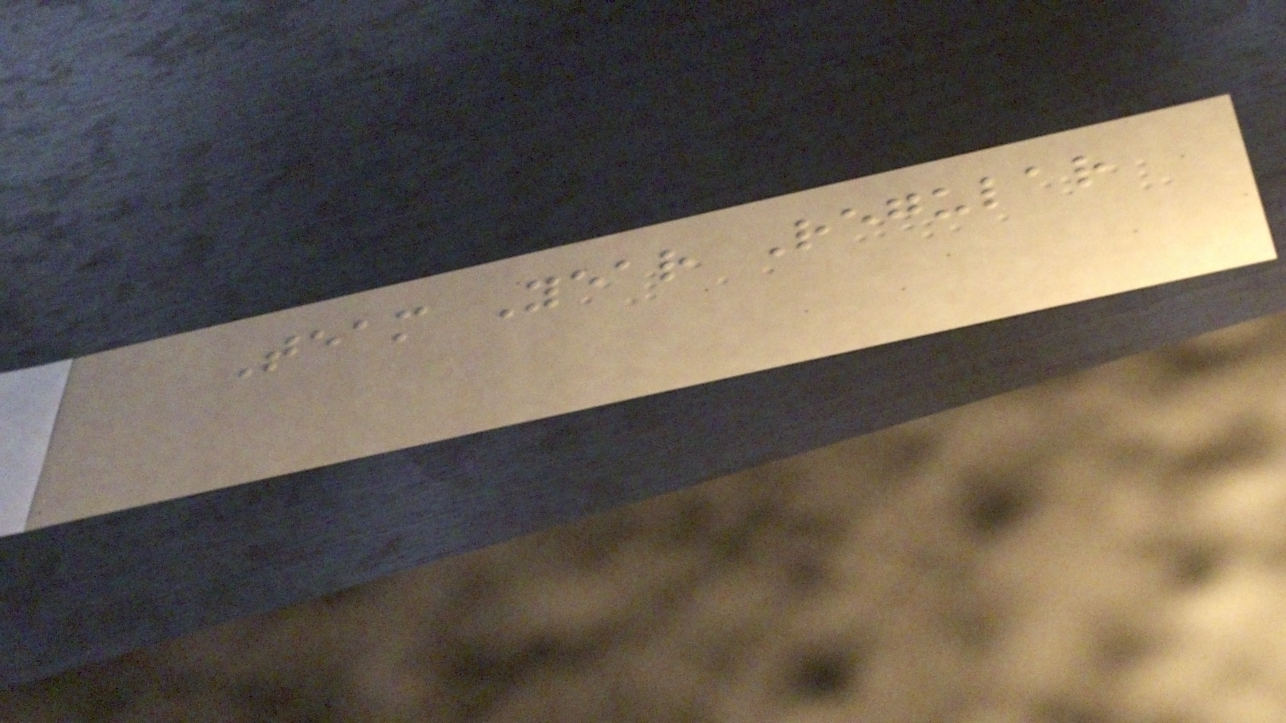Team Year Regular
